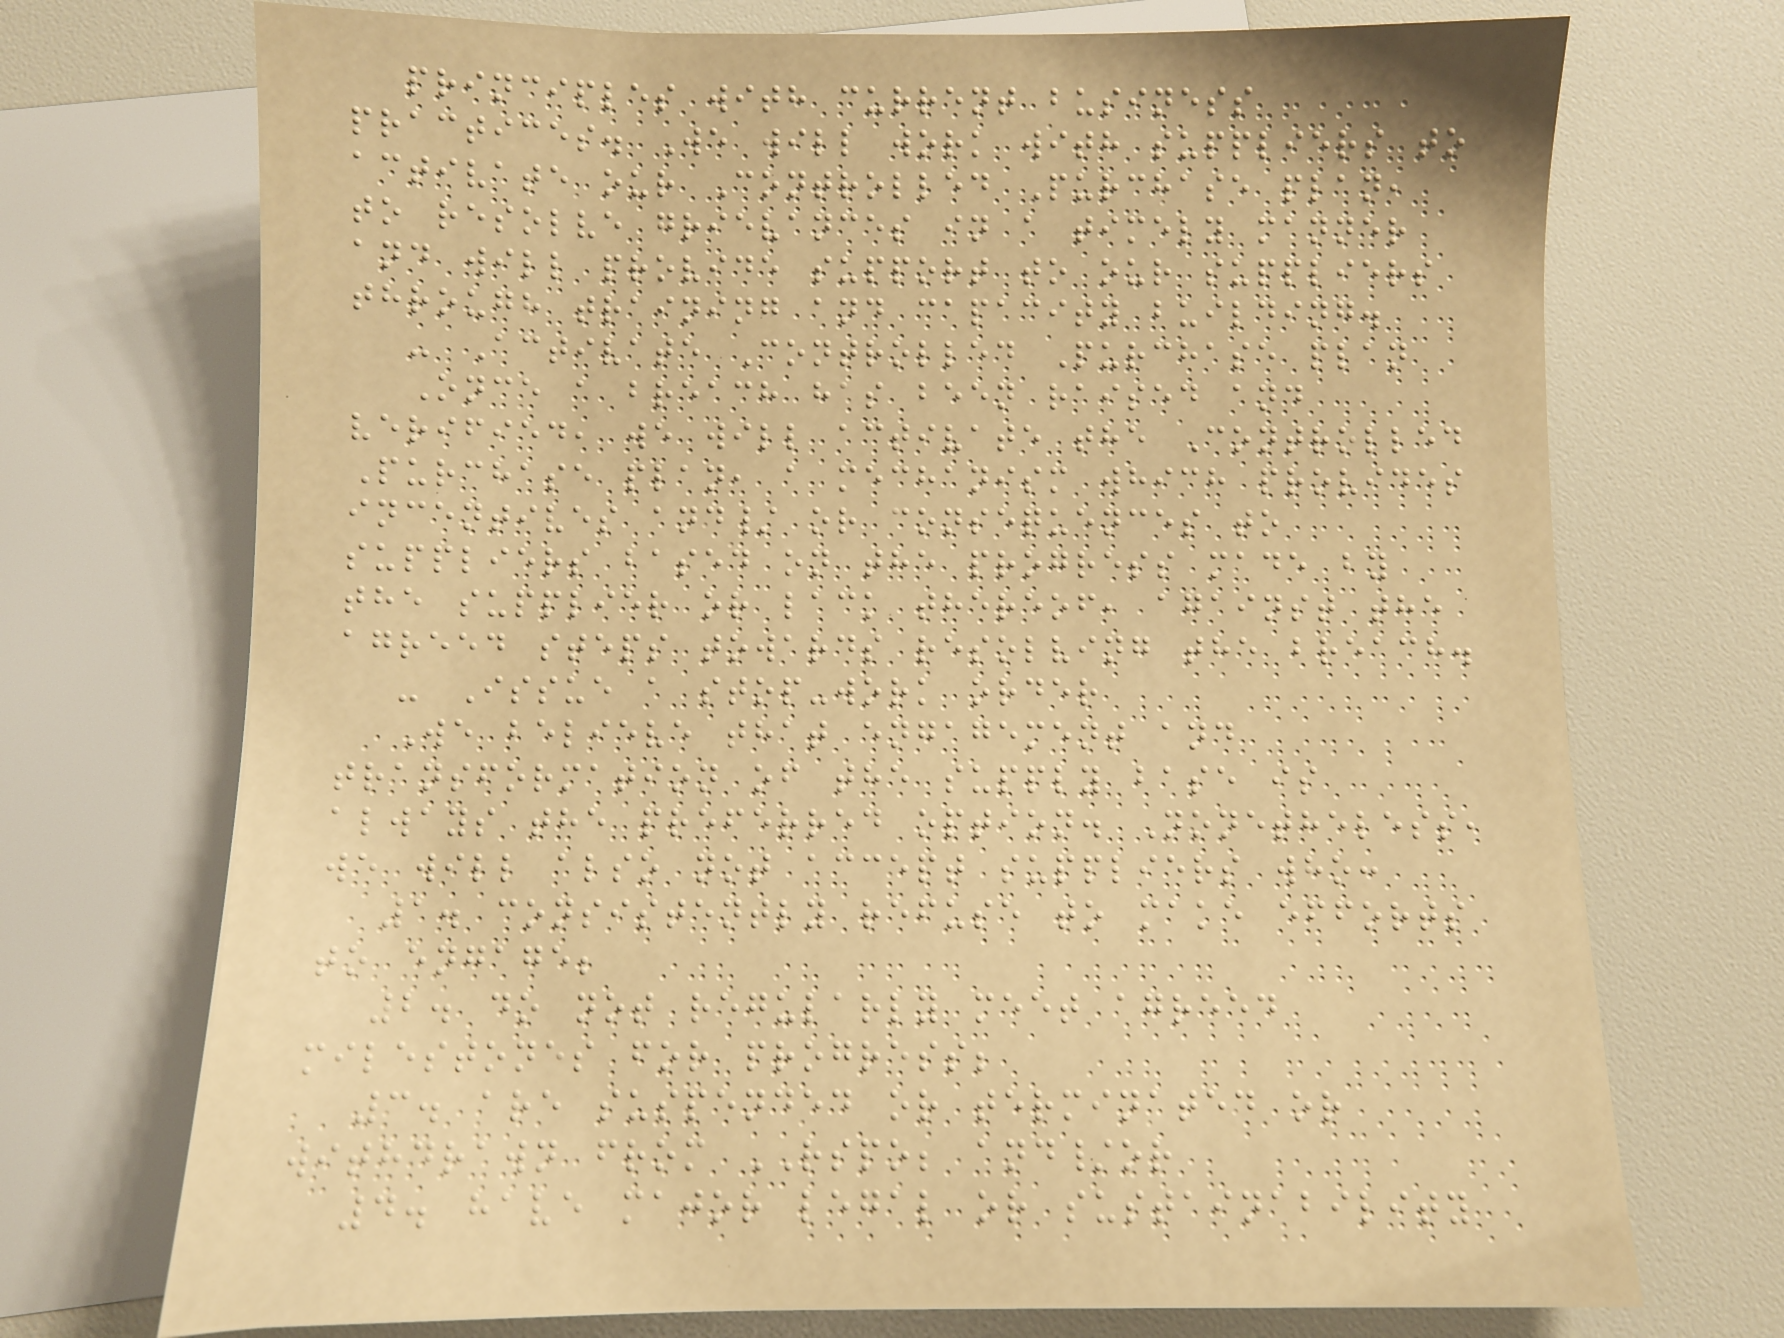principles with current business
practices. We will work with suppliers to
activate our Controlled Purchase plan,
to resolve grievances in a timely manner
and will provide support to our suppliers
through training and capacity building.
- Activate Controlled Purchase plan
Once a breach has been raised and
verified, we will activate the Controlled
Purchase plan, a mechanism which provides
incentives and/ or consequences to
suppliers based on the progress made by
the supplier or lack thereof, against the
agreed steps towards resolving the breach.
- Issue a stop-work order
We believe that engagement and
transformation of the supply base is
always the preferred option. Nonetheless,
we will also not accept suppliers who:
1. consistently refuse to make efforts
to engage;
2. do not regularly meet agreed
milestones for progress;
3. are suspended or terminated or
withdrawn from RSPO; and/or
4. have major legal or sustainability
